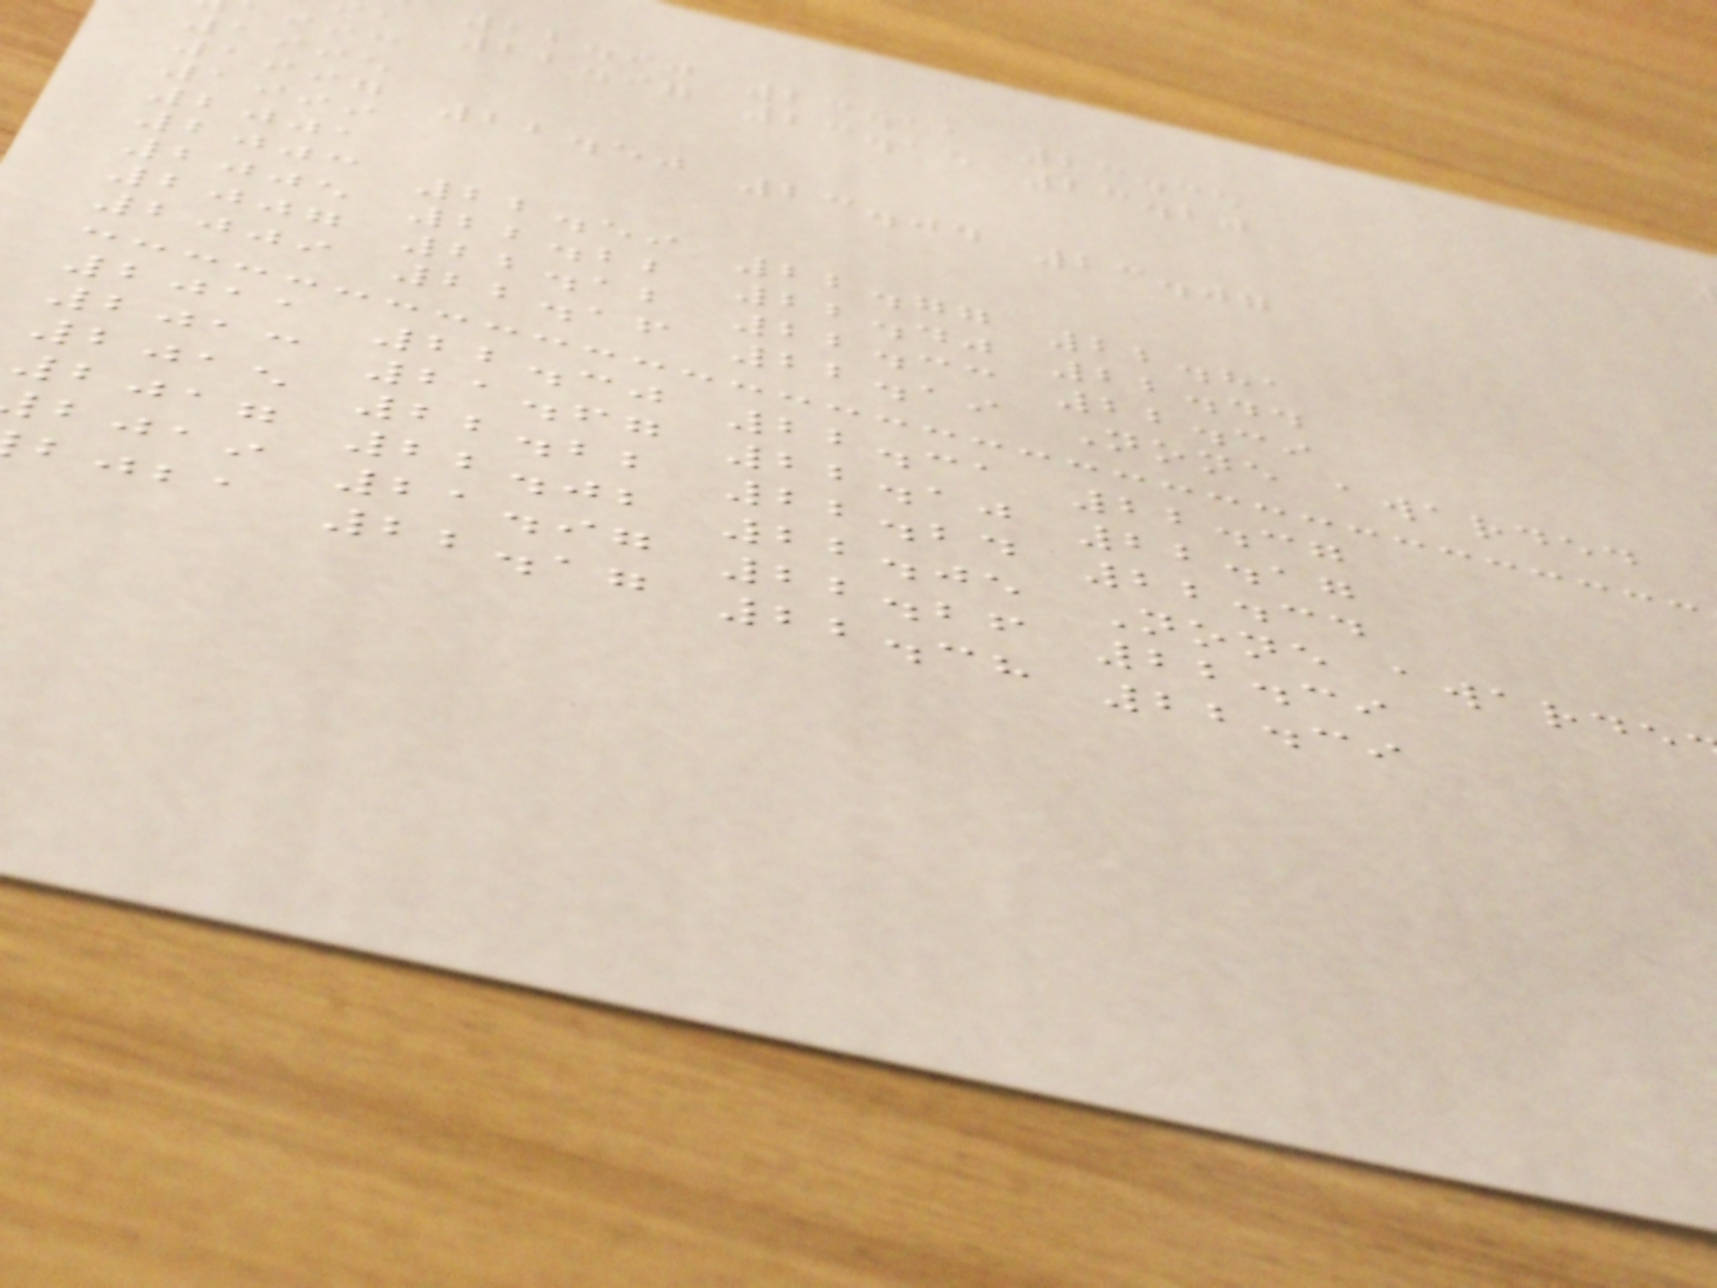22.90 23.11 23.35
a 22.97 23.15 23.20
1995
1997 22.50 23.04 23.07
1999
2001
2003 22.59 22.77 22.81
2005 22.22 22.40 22.44
2007 22.12 22.33 22.39
2009 22.16 22.19 None awarded
2011 22.30 22.31 22.37
2013 21.67 22.10 22.17
2015 22.22 22.24 22.34
2017 22.02 22.05 None awarde
bjai 21.97 22.26 22.39
bjba 22.17 22.38 22.39
